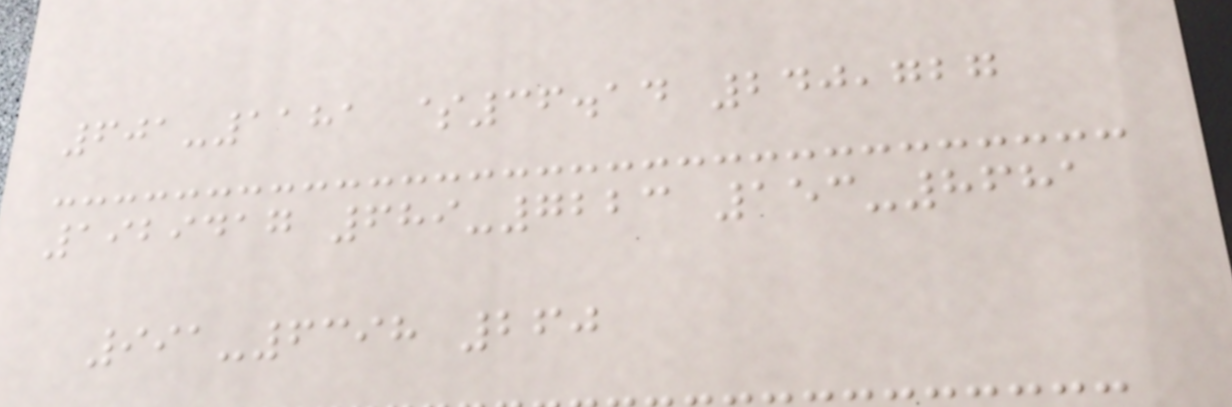601-1181 $36.14 240,727
1929417 689-7223 153-8681
991-6398 260
